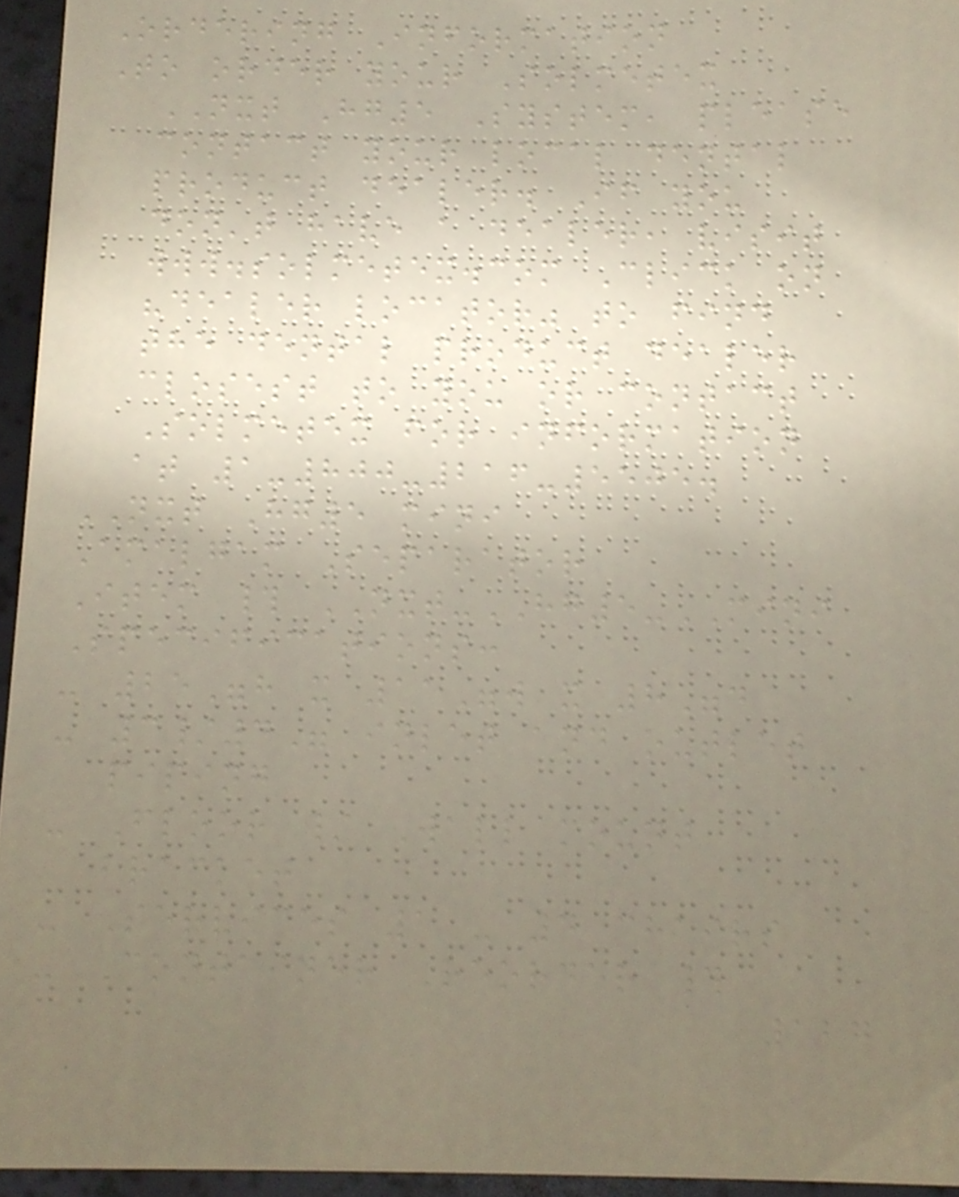Ordering Information
To order your Solmetex
NXT Hg5 System, please
contact your local dental
product dealer. If you
don't have a dealer, visit
www.solmetex.com Click on
"dealer locator" to find
the dental product dealer
closest to you or contact
Solmetex for information
at 1-800-216-5505.
NXT Hg5 mini
Amalgam Separator
Item # NXT-HG5-MINI
Specifications:
- 25"h x 11"w x 8"d
- 3/4" inlet and outlet
piping
- Floor / Wall mount
bracket
- Services 1 - 4 chairs
- Container Reorder #
127
